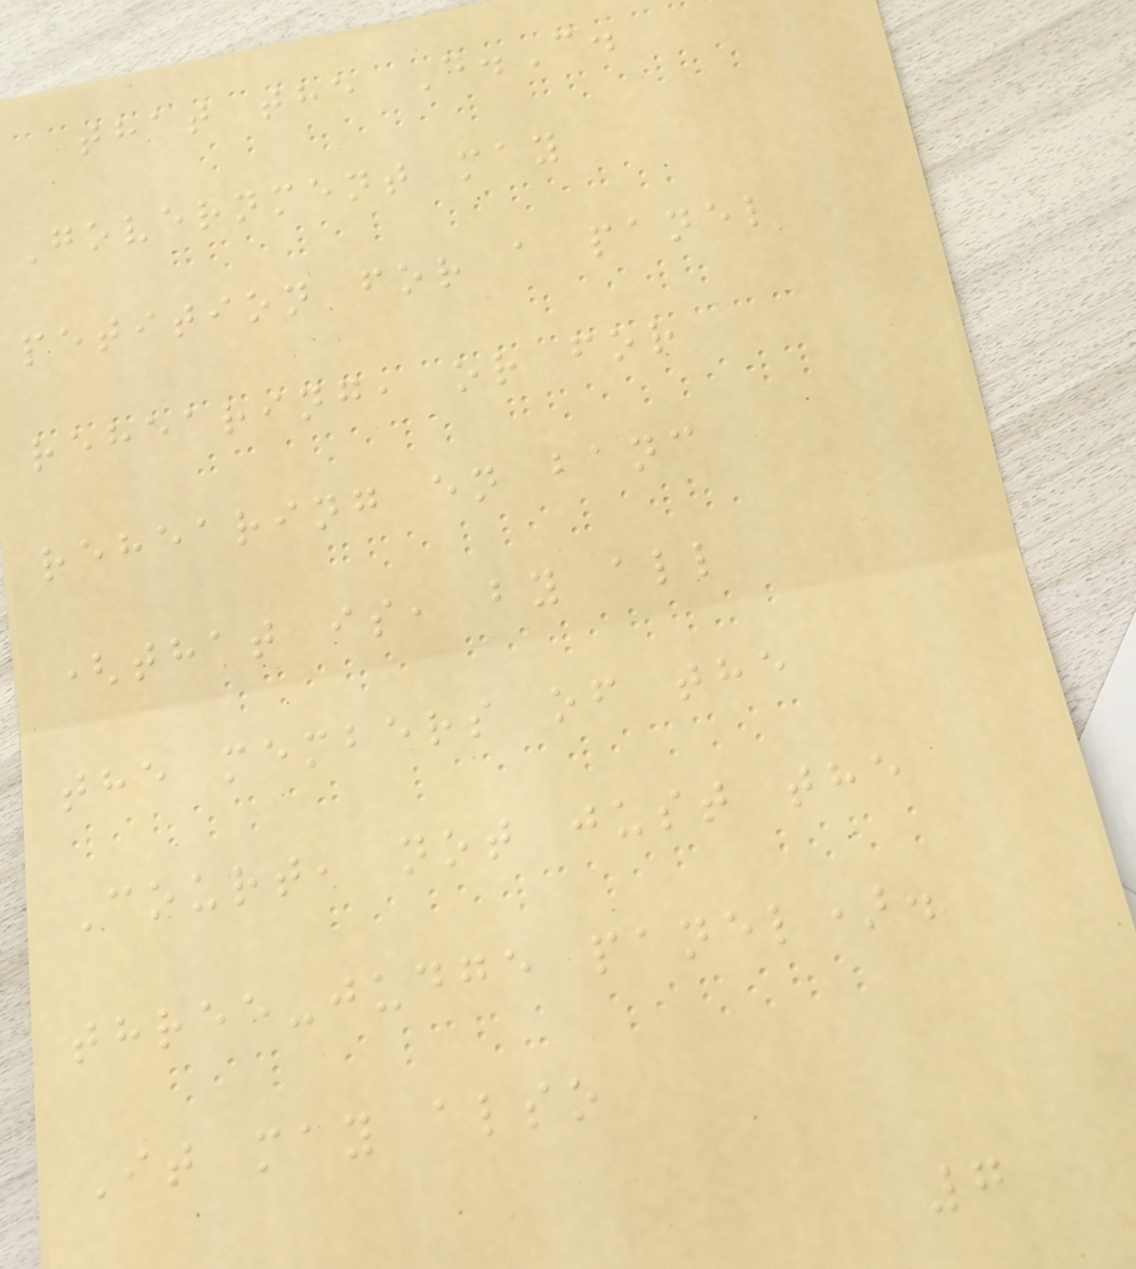that the D.C.
Government may
petition for a panel
rehearing, or for
rehearing en banc
(that is, by all
the members of the
Court, not just the
three-judge panel).
It may also
7
